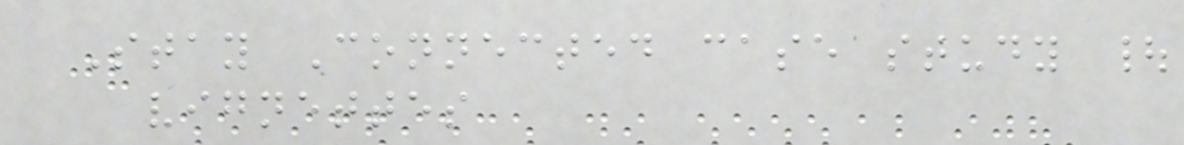Stay Connected case study |
vignettes
